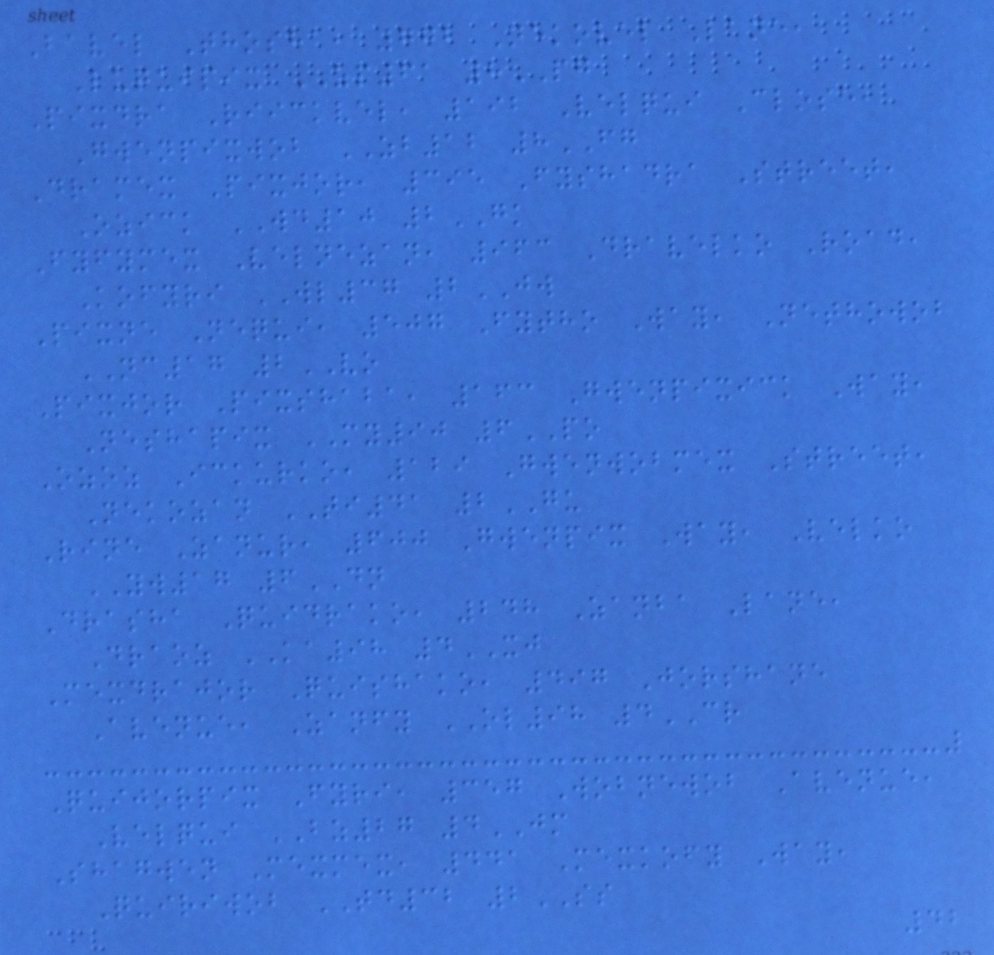Bavel Thosha, 772 Nekovel Lane,
Luquipix ZP61 8PG
Pixdra Riickvel, 192 Velqui Close,
Gwenpixwob ZB12 8FG
Dramex Pixjor, 395 Fyshadra Street,
Ozick WD10 2GK
Fyfymex Velnezan, 963 Dravelko Road,
Kofyri WL37 2JW
Pixne Nequi, 507 Fytho Way, Nethowob
NC17 2VO
Pixjor Pixshaba, 163 Gwenpixick Way,
Neshapix MY90 6PO
Ozoz Ickurko, 129 Gwenwobmex Street,
Nekozan TI41 2GU
Rine Zanur, 600 Gwenpix Way, Velko
YW17 6DN
Drasha Quidrako, 248 Zanba Lane,
Draoz KA98 4XJ
Mexdrajor Quishako, 497 Jorshane
Avenue, Zanfy OL98 4CR
Quijorpix Fyri, 357 Wobnewob Avenue,
Velqui BZ27 4JM
Shagwen Mexmex, 441 Mexkofy Way,
Quiriwob TD32 2SS
42
